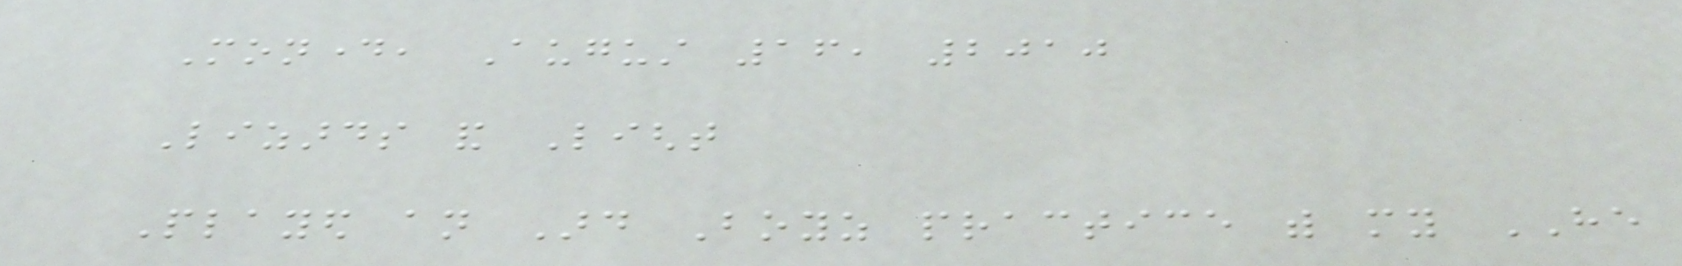Monday, August 16, 2010
Lizards and Light
Played an Ard Boyz practice with my HE
